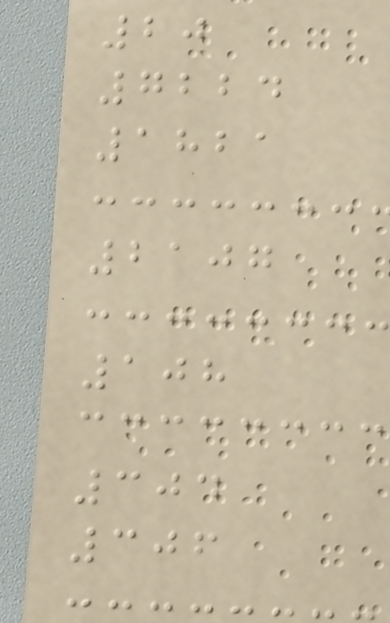20
7224
1821
2107
108
304
306
